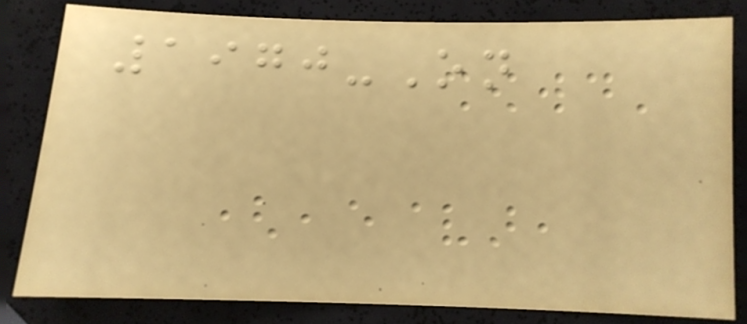1970-On
